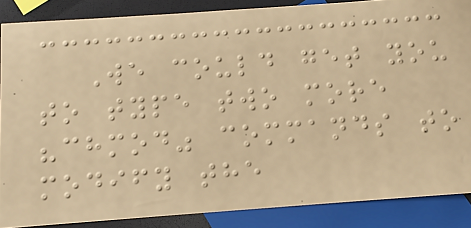We could get you
to type two more
"chmod" commands to
modify the
